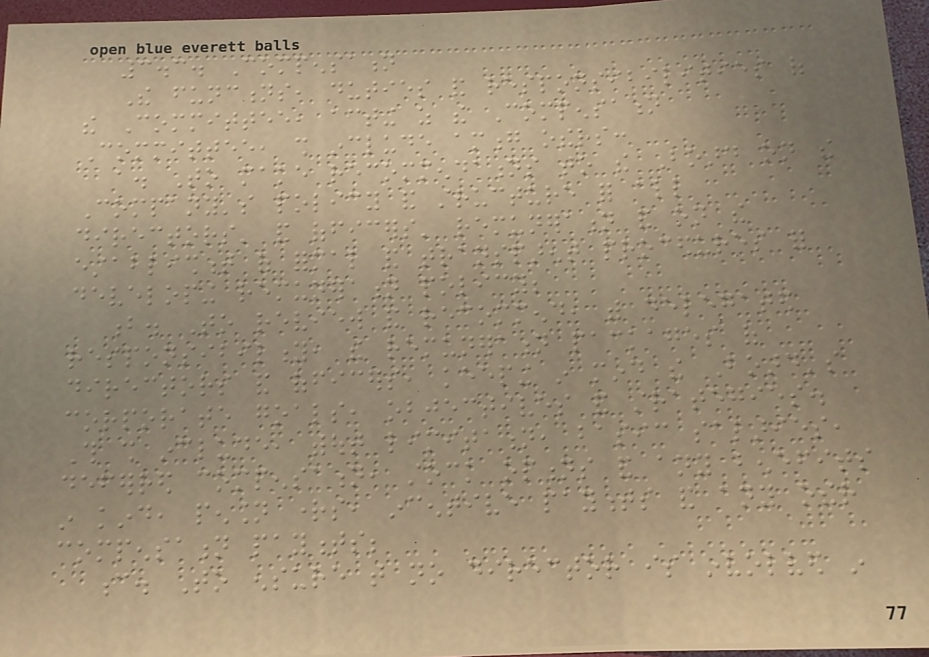3.3. Compensation
The functions, duties and responsibilities of
the Committee, acting as the Compensation
Committee, shall include among others:
a. To make recommendations to the Board on the
Company's policy and structure for all
directors' and officers' remuneration and on the
establishment of formal and transparent procedures for
developing remuneration policy;
b. To review and recommend, with delegated
responsibility, the remuneration packages of
directors and officers, keeping in mind the Board's
corporate goals, objectives and strategies.
This shall include, without limitation, basic salaries,
deferred compensation, stock options and any benefits
in kind, pension rights, incentive payments and any other
compensation payments;
c. To ensure that no director is involved in
